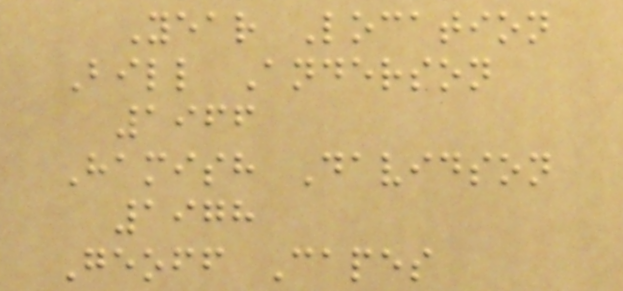Year Location
Bill Anderson
1966
Hamish Davidson
1978
Geoff Capes
